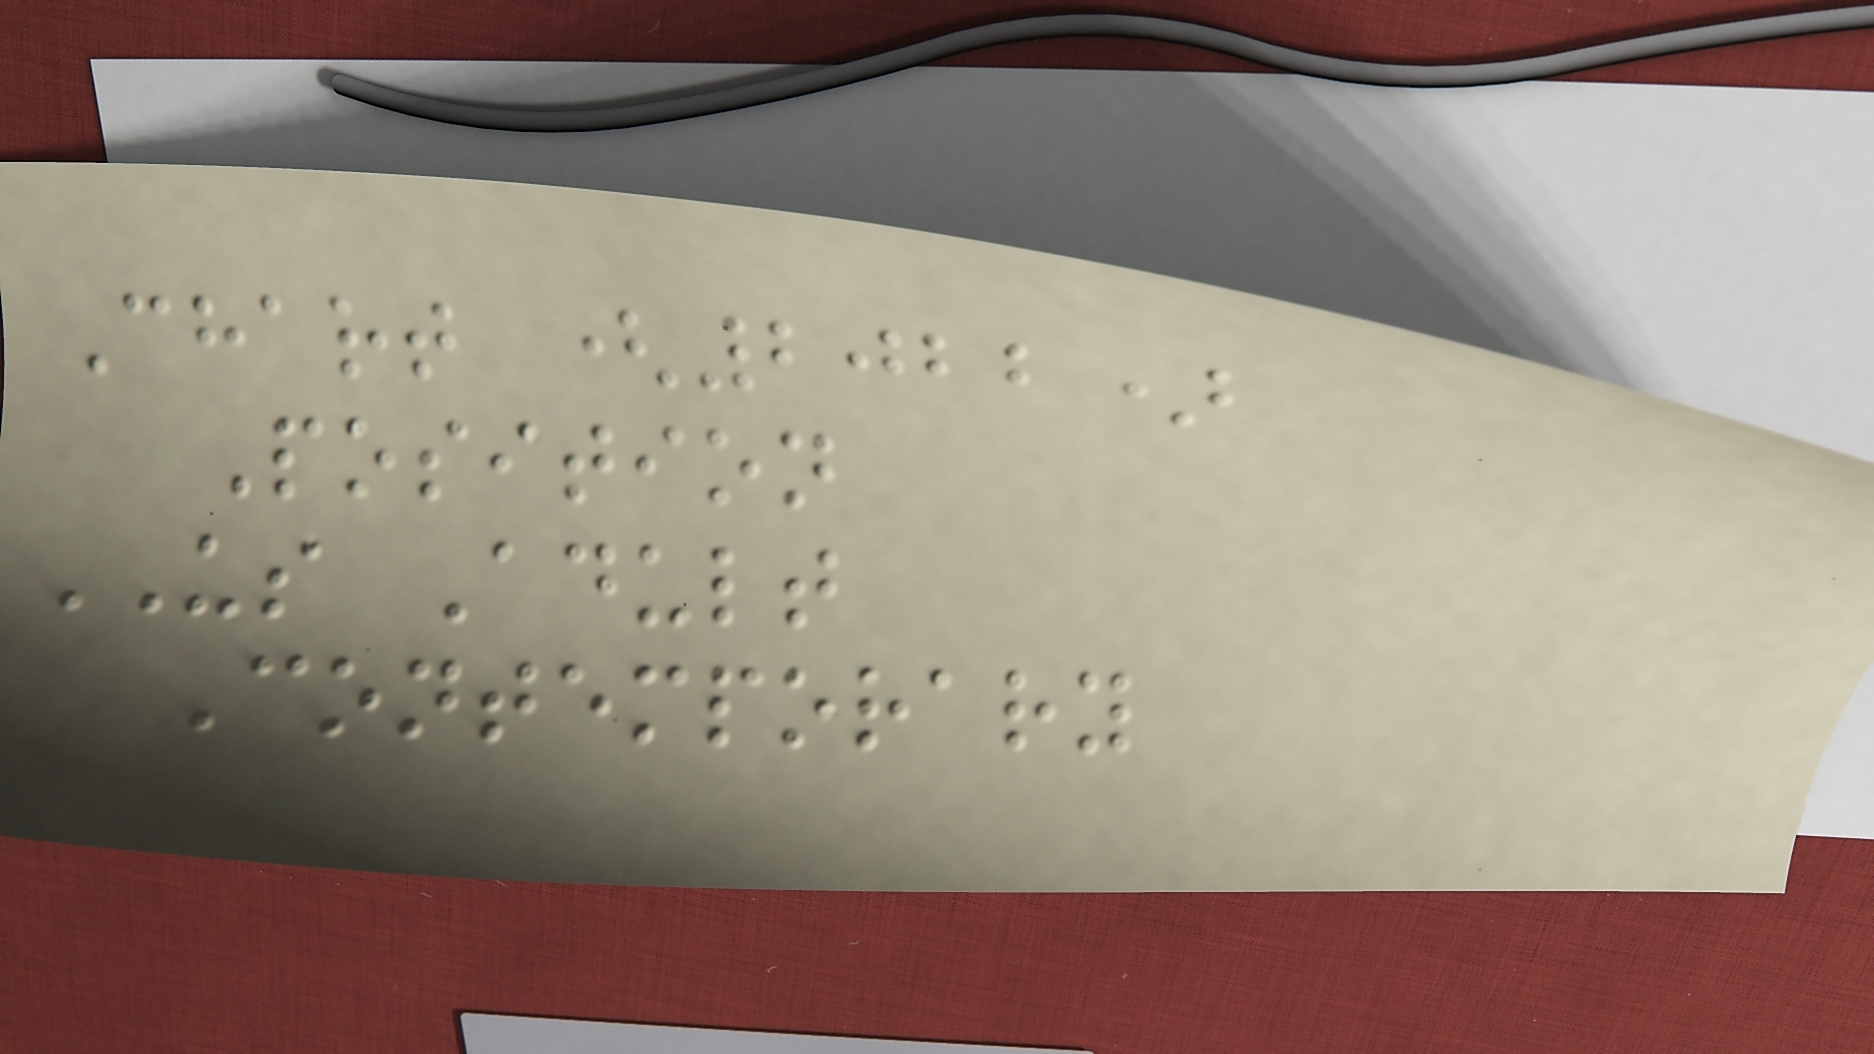Chart (2022)
Position
US Adult
Contemporary
